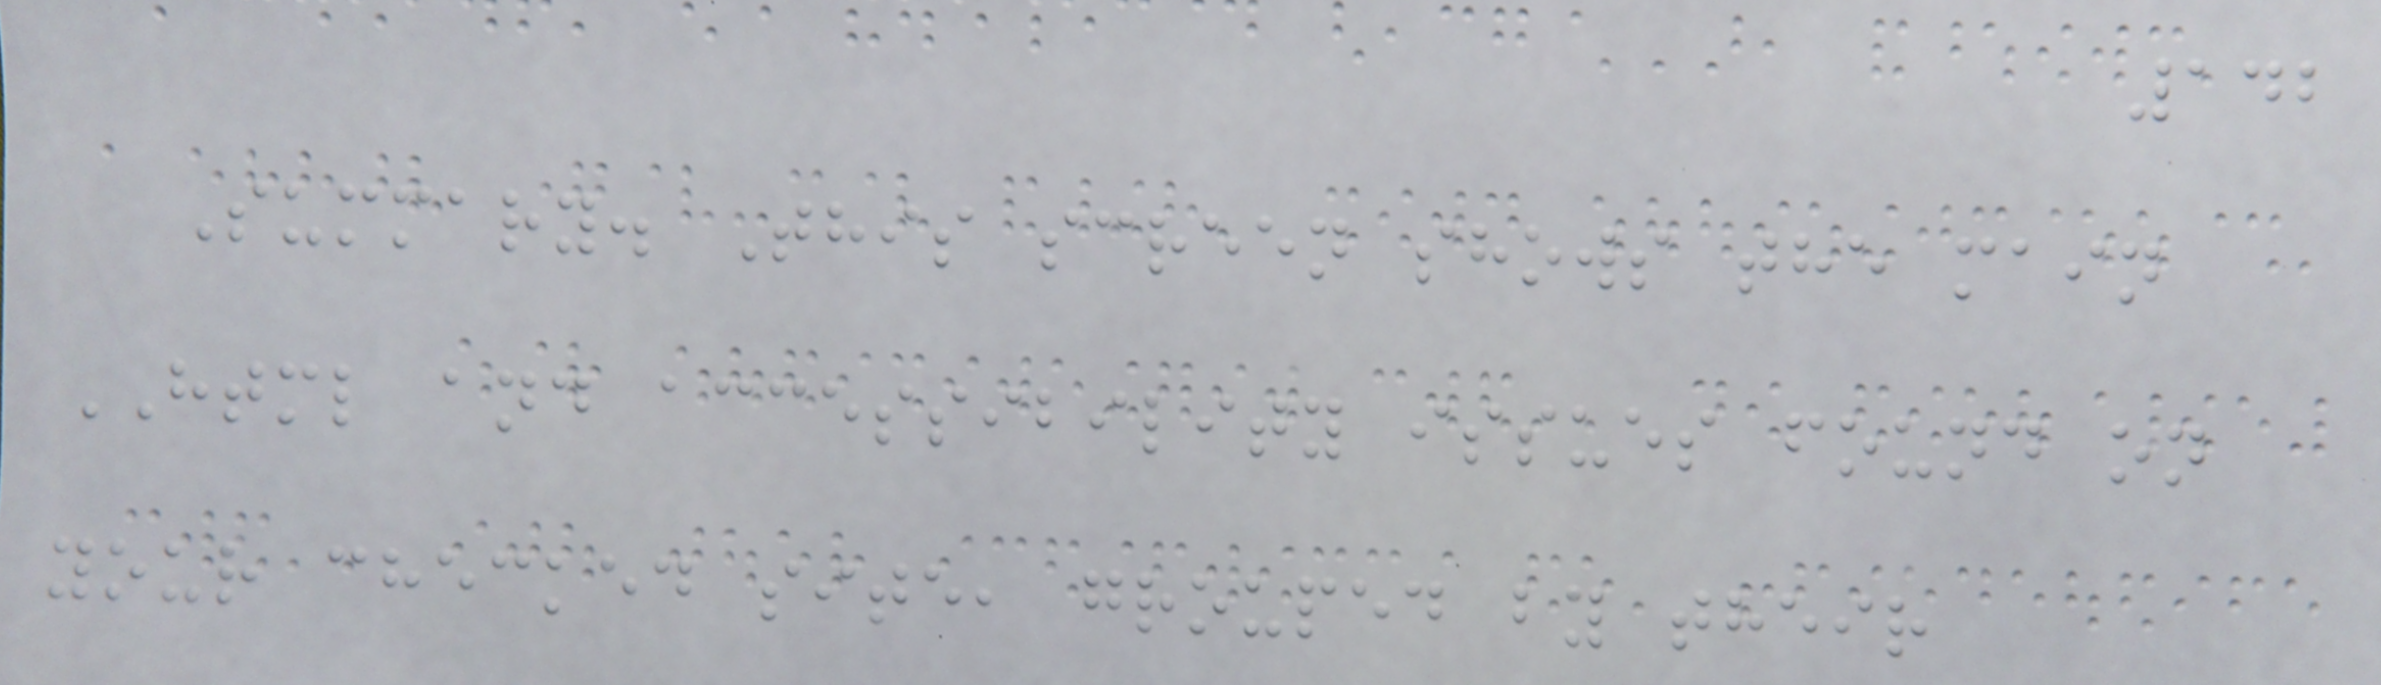142
Summary. This screen shows the main
HTML and accessibility issues found on
your checked site, grouped by their
